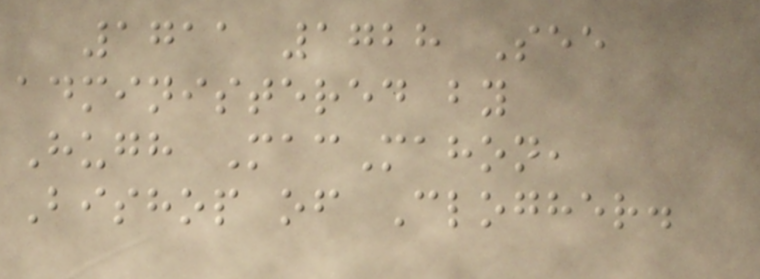1711 1728 See
administered by
Hugh MacMahon,
Bishop of Clogher.
